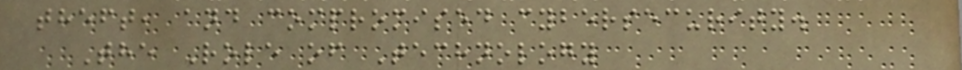theft, and compromised cybersecurity.
The Role of Technology
